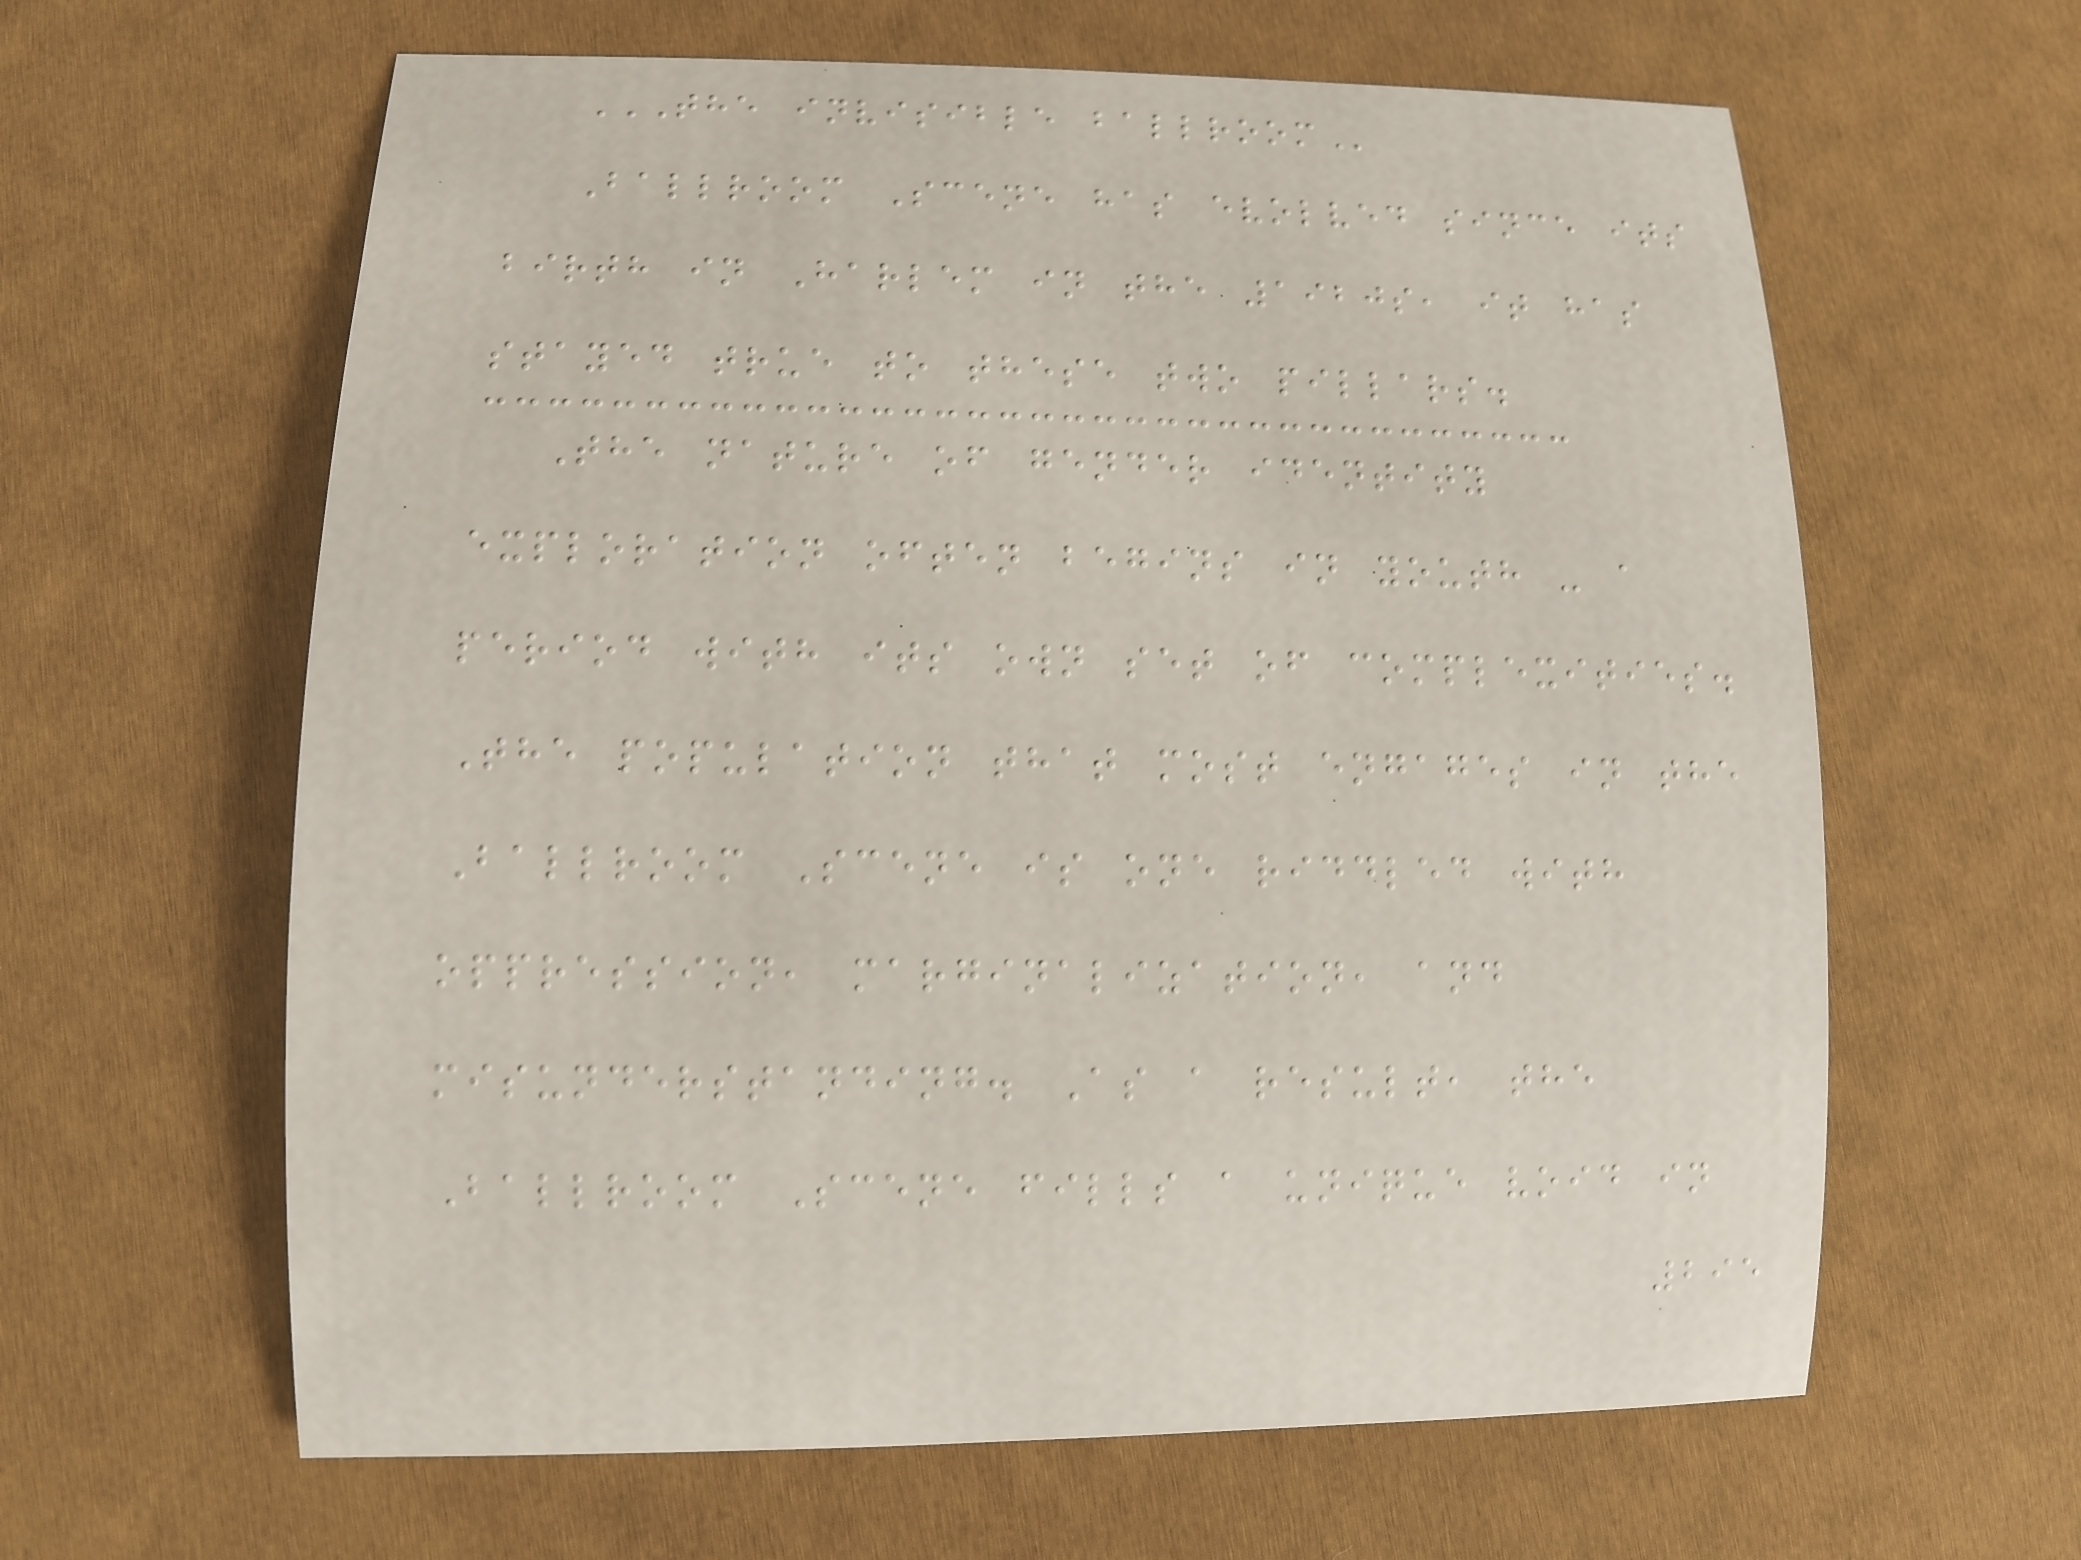THE INVISIBLE BALLROOM
Ballroom Scene has evolved since its
birth in Harlem in the 1920s, it has
stayed true to these two pillars.
The nature of gender identity
exploration often begins in youth - a
period with its own set of complexities.
The population that most engages in the
Ballroom Scene is one riddled with
oppression, marginalization, and
misunderstanding. As a result, the
Ballroom Scene fills a unique void in
295
